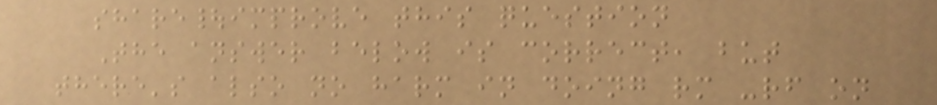share|improve this question
The answer below is correct, but
there's also no harm in doing rm -rf on
